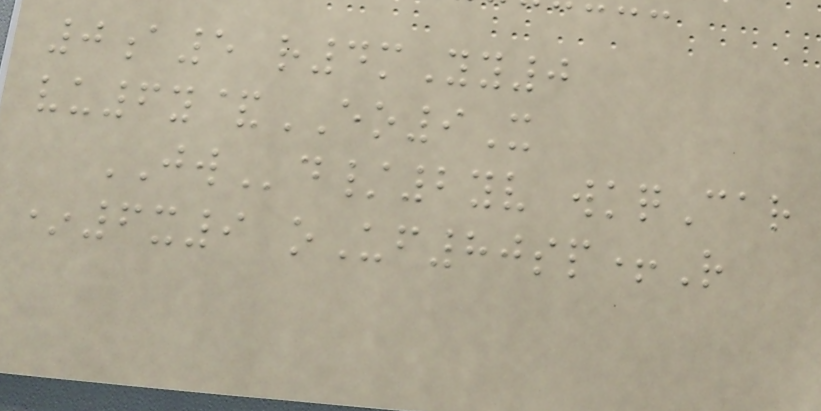0a5 r4mYy0
vu6y&EO9X
JWd/2yv wkqCar
*6x9 oUf80sp+R
